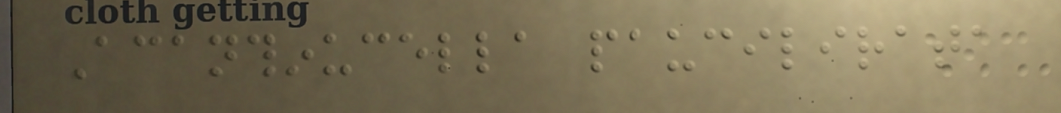Acanthinucella paucilirata
